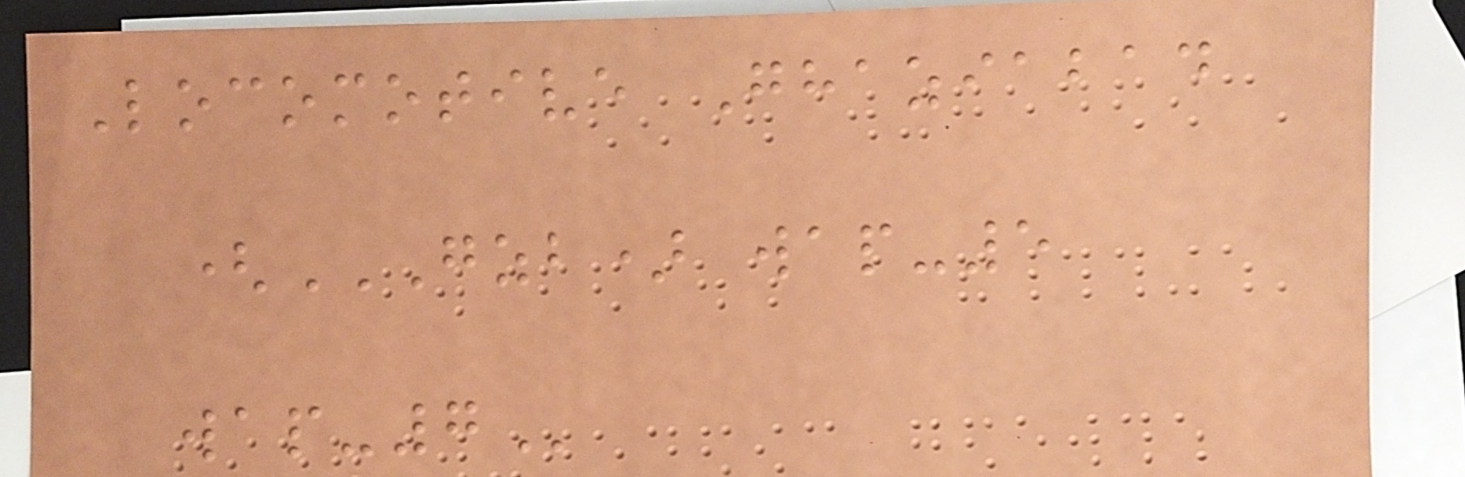Locomotive Ghaziabad
(GZB) WAP-5
WAP-7
